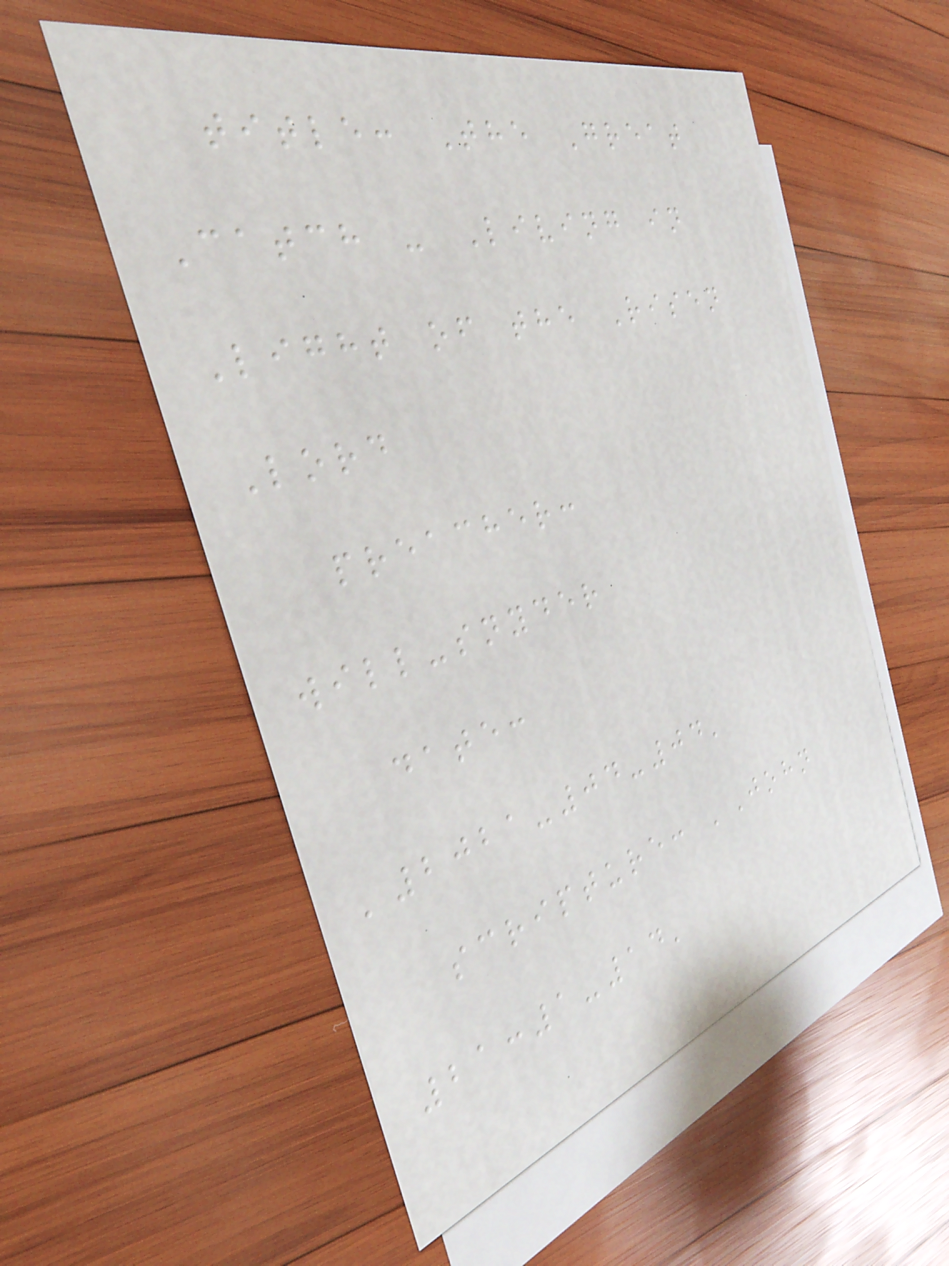title: The Great
Catch - Living in
Light of the Risen
Lord
preacher:
will-snyder
date:
'2021-04-04'
scripture: 'John
21:1-14'
